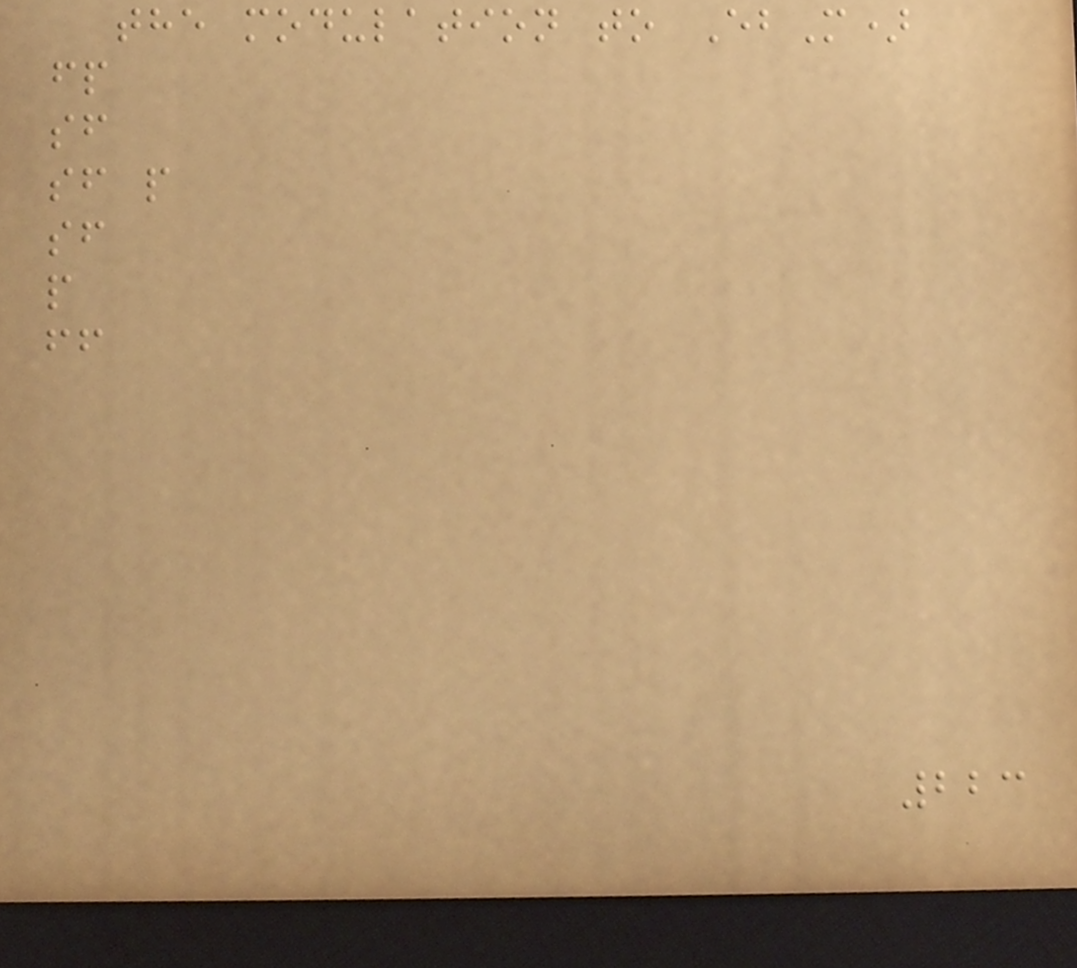the modulation to EbM)
fp
sf
sf p
sf
p
ff
223
